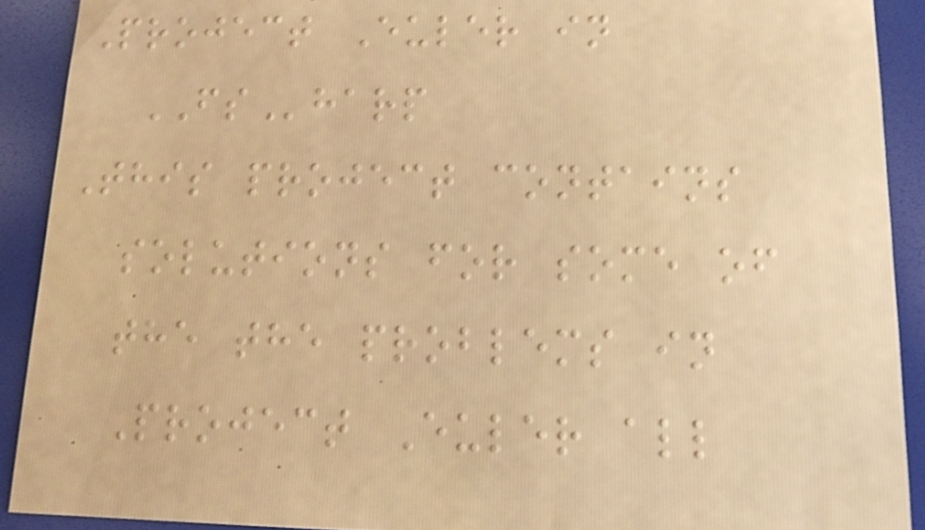Project Euler in
FSharp
This project contains
solutions for some of
the the problems in
Project Euler all
